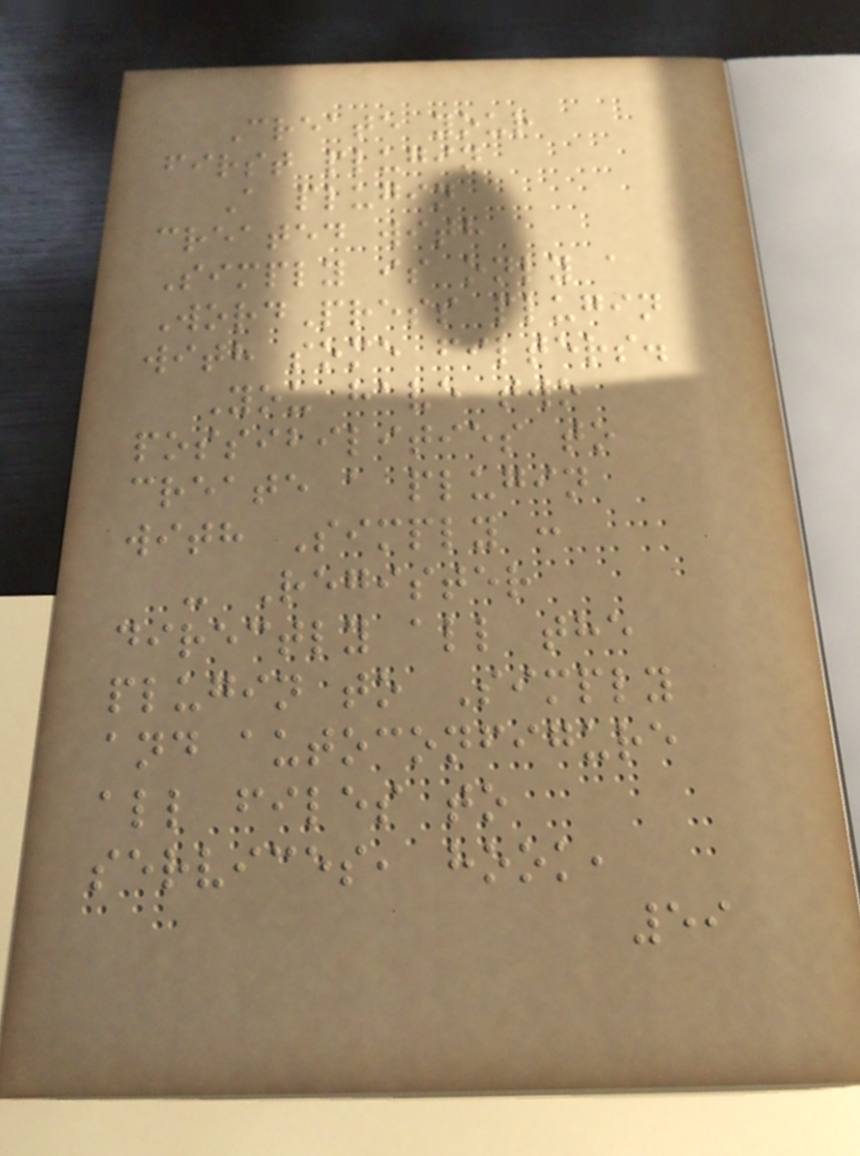Create your
first plugin
A plugin
created with
Simply is only a
WordPress plugin
with some filters.
You have two
possibilities to
create a plugin
with Simply :
- Register
directly all the
plugin to Simply
and autoconfigure
all files to
services, hook,
59
